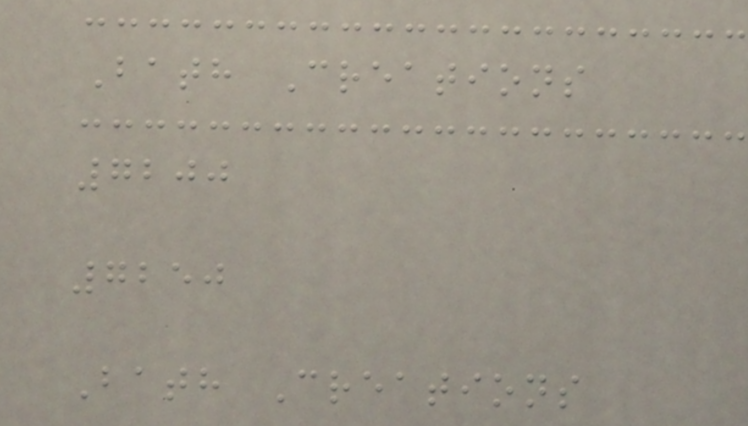Bath Creations
7200
7250
Bath Creations
